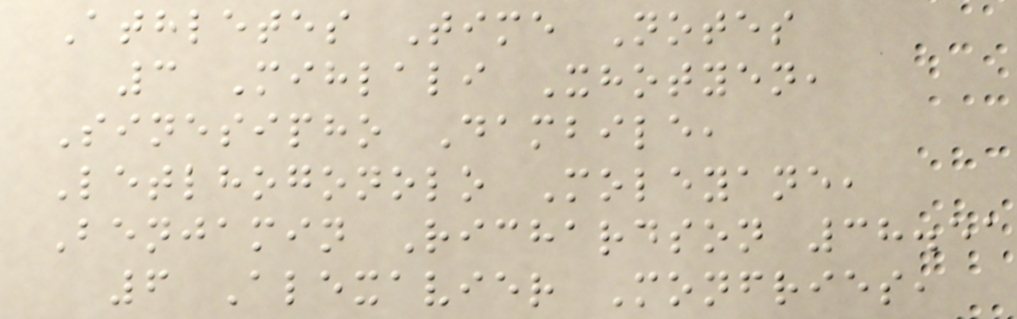Athletes Time Notes
3 Mihlali Xhotyen,
Sinesipho Dambile,
Letlhogonolo Moleyane,
Benjamin Richardson 38.51
6 Alexavier Monfries,
